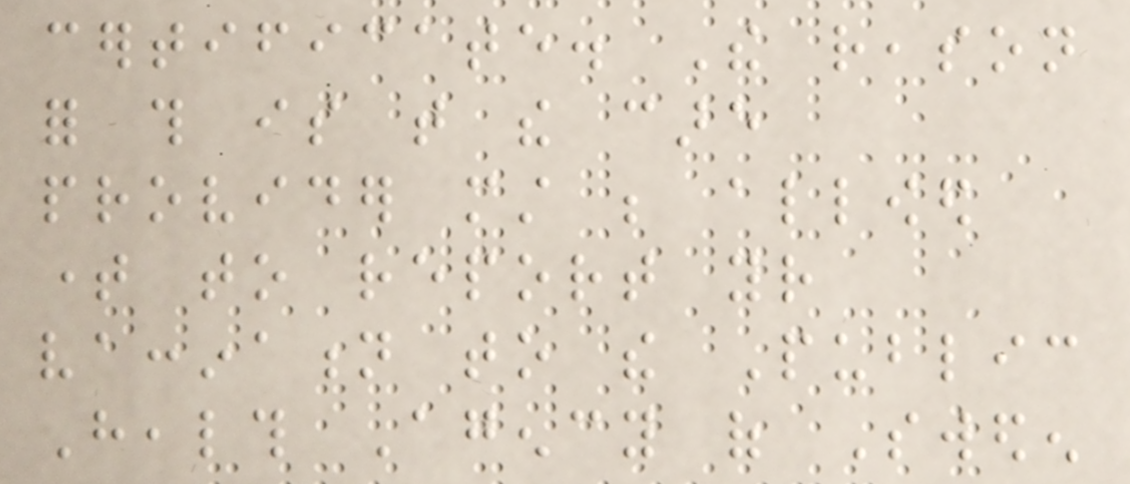certificate. The reason
for this is that the care
provider must be allowed
time to report your
vaccination to the Public
Health Agency of Sweden
